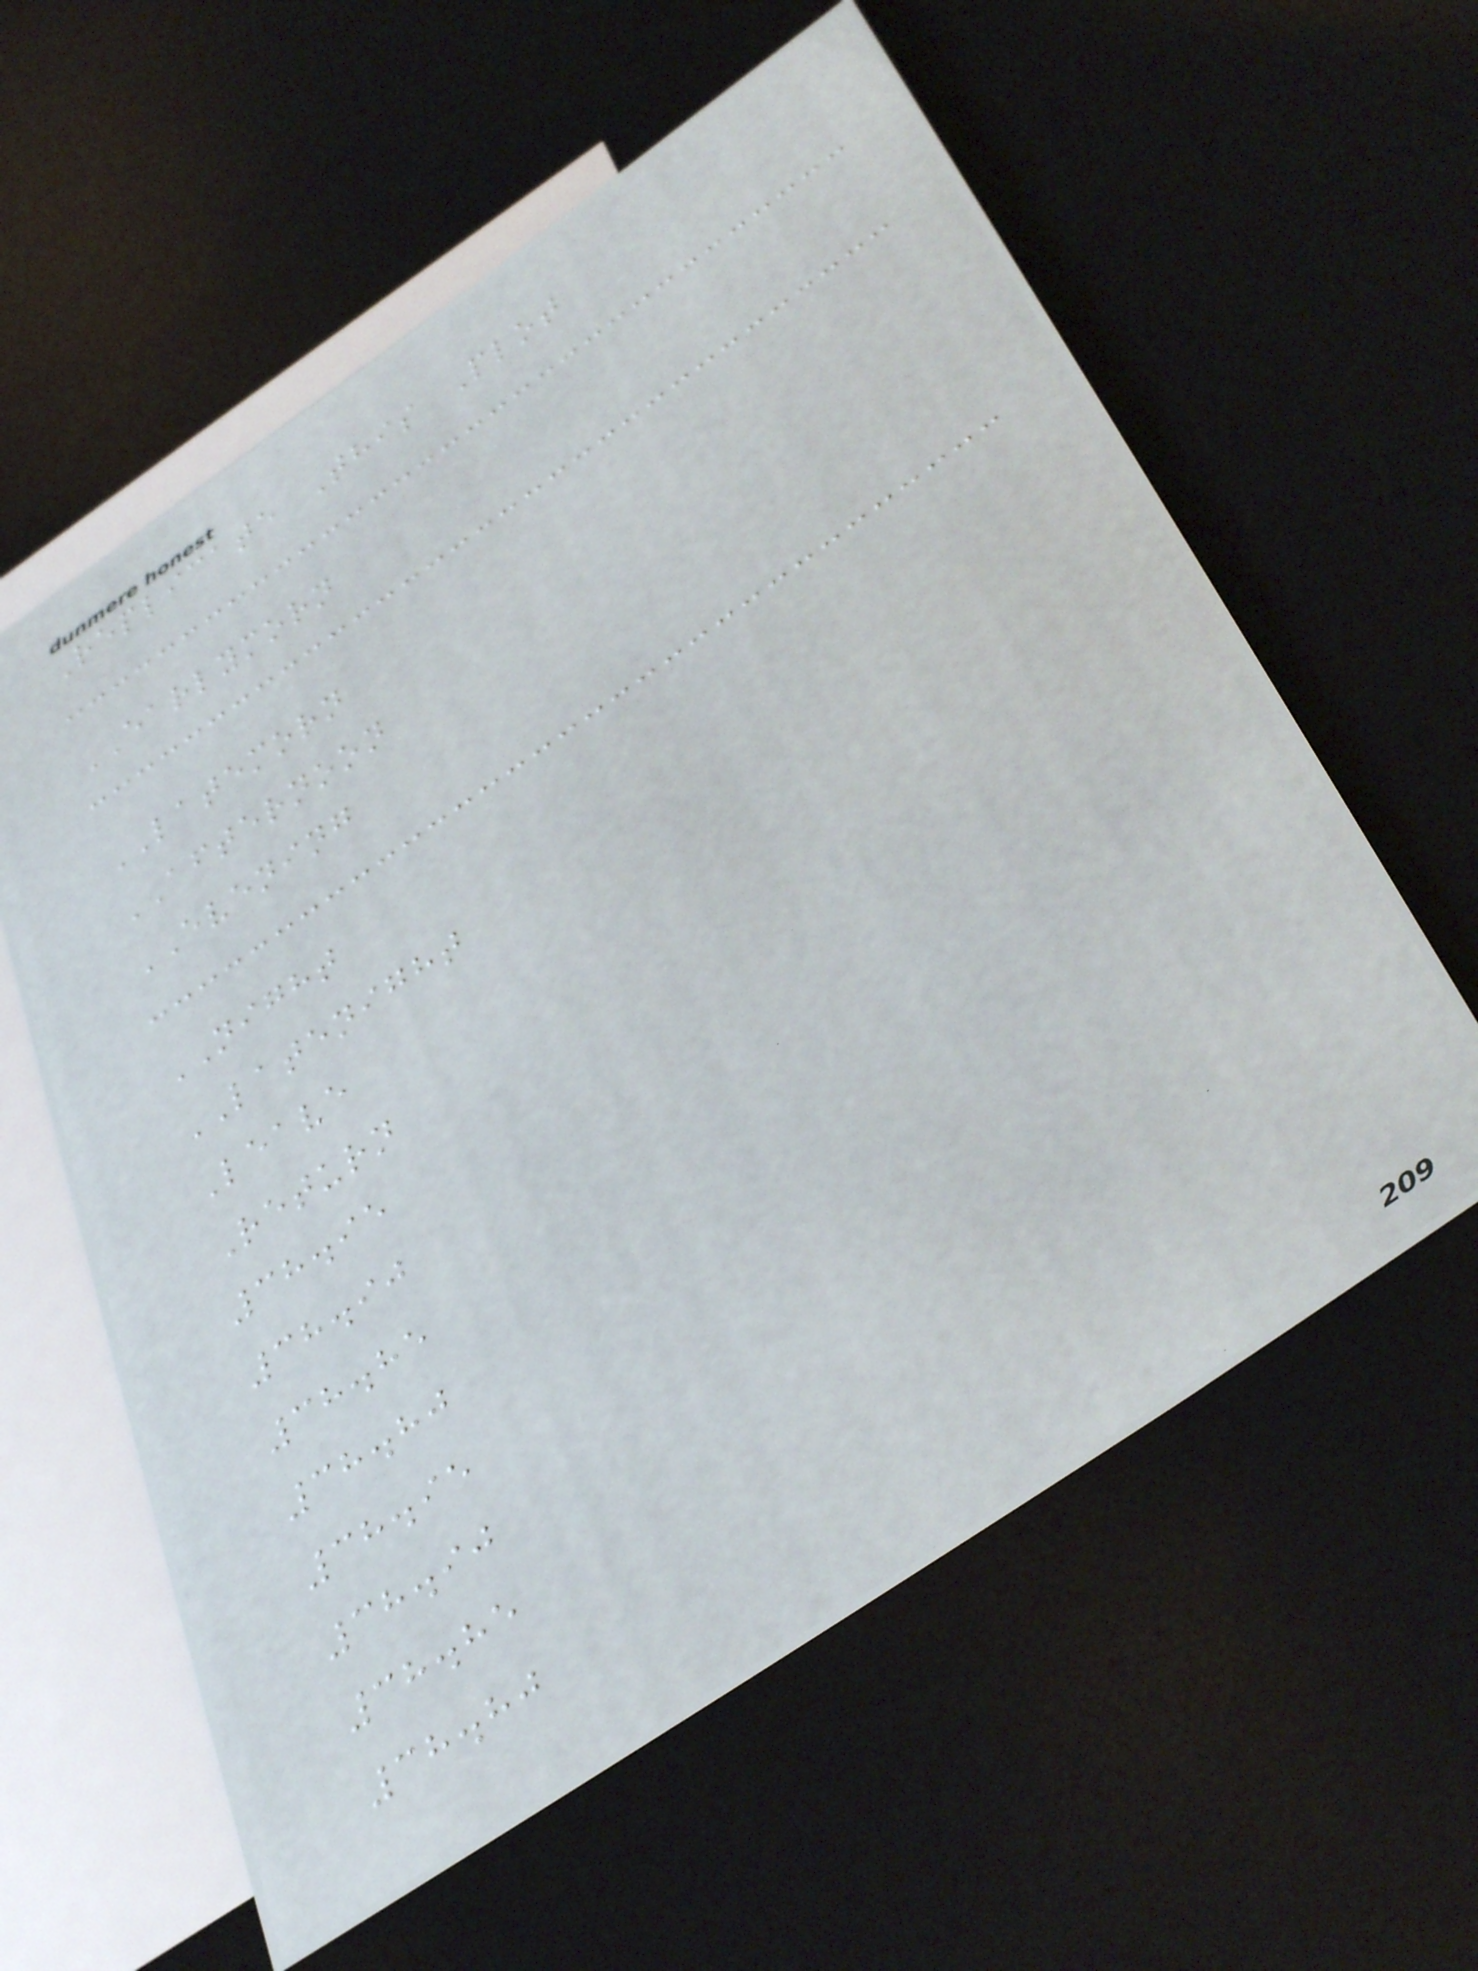Replicate This Plot
EARLYMORN
LATEMORN
AFTERNOON
EVENING
NIGHT
LATENIGHT
Leave
Return
38.95
38.90
38.85
38.80
38.95
38.90
38.85
38.80
